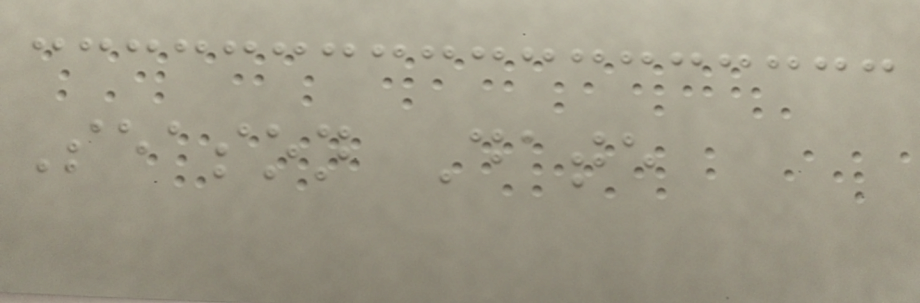Season Date
